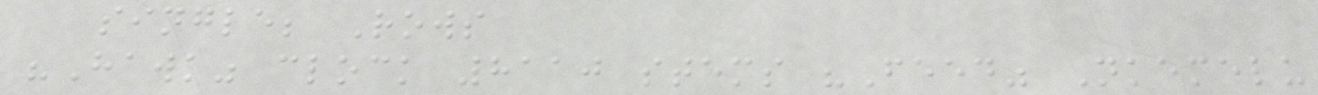single; Rows
"Hawk" clock 8110 stems "Feed" Nkemelu
